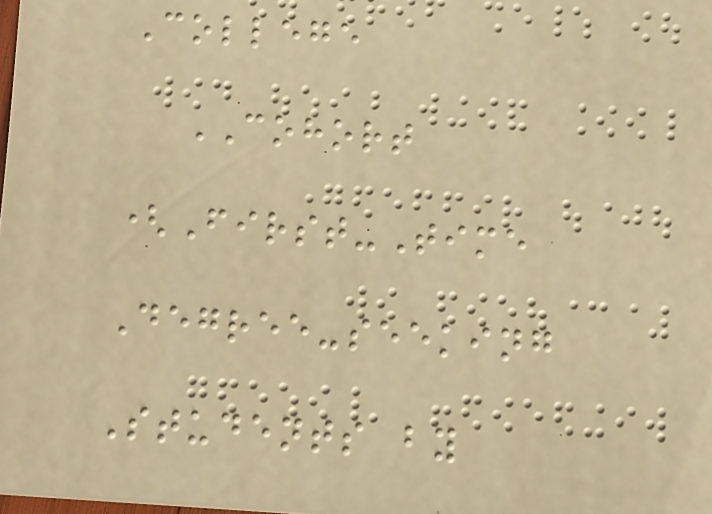College
COHORT
(First-Time
Degree-seeking
Students by
